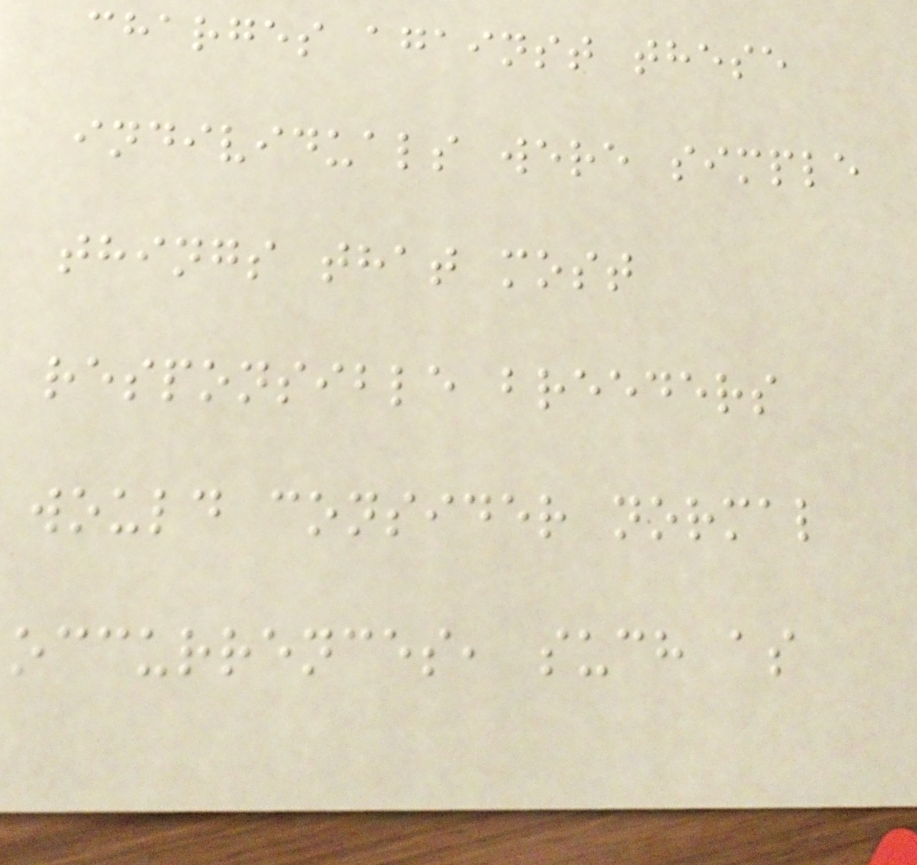charges against these
individuals were simple
things that most
responsible breeders
would consider normal
occurrences, such as
